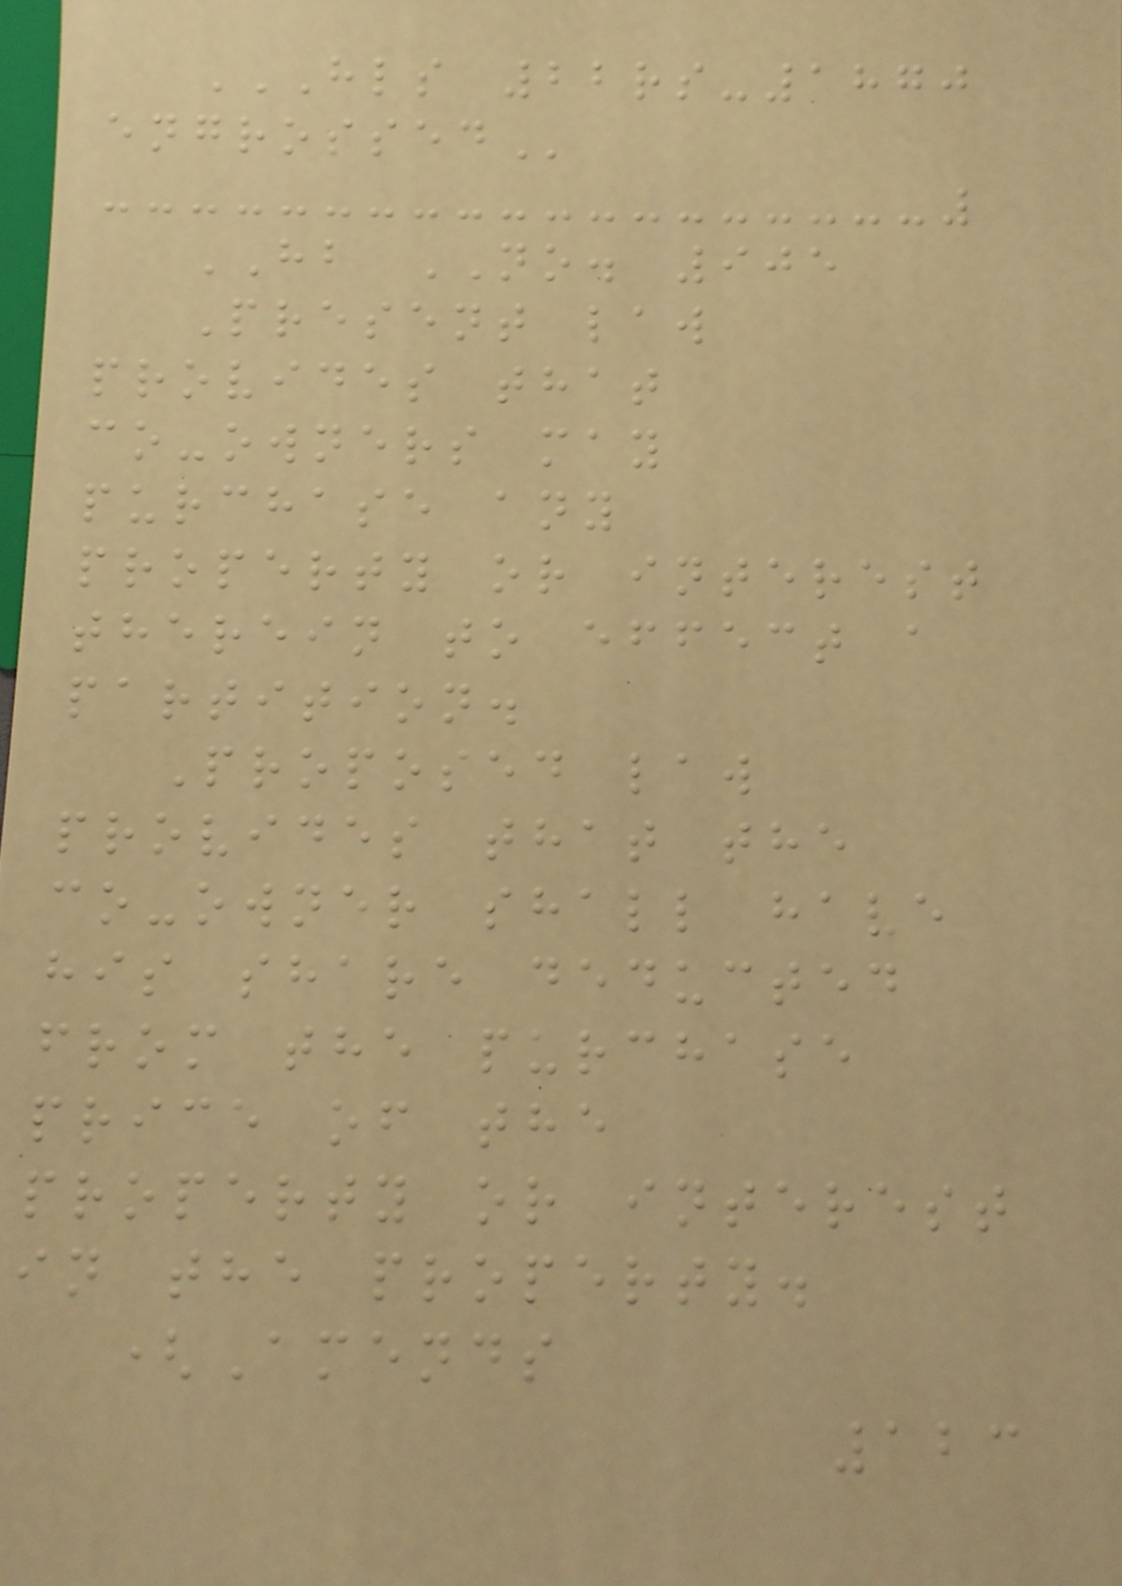HLS 22RS-1870
ENGROSSED
HB NO. 905
Present law
provides that
co-owners may
purchase any
property or interest
therein to effect a
partition.
Proposed law
provides that the
co-owner shall have
his share deducted
from the purchase
price of the
property or interest
in the property.
(Amends
123
